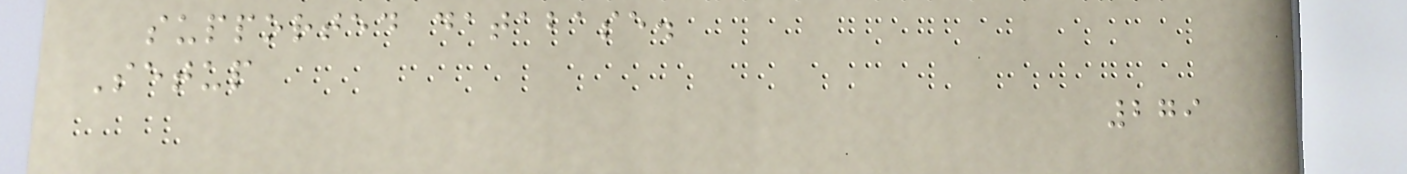supported database.
Setup
279
